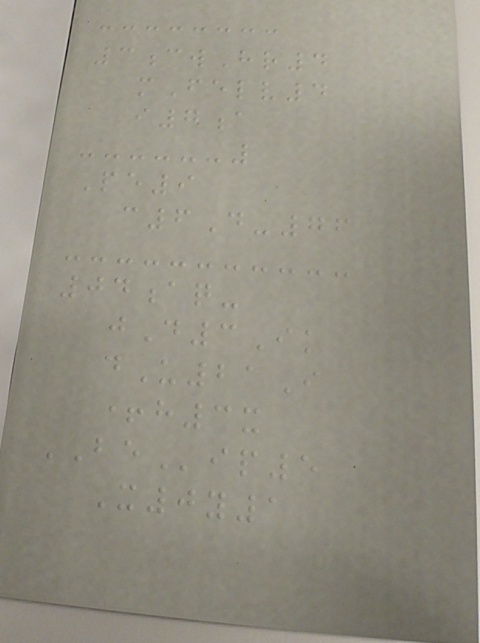3cwHr4
mFelv4
i7a
Pe9
c6D-76
04aq-
jD3Ik
dU21I
+h3x
BEip5
X0y1
